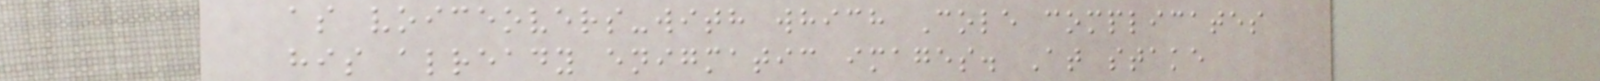as voiceovers-with which Cole complicates
his already enigmatic images. At stake
